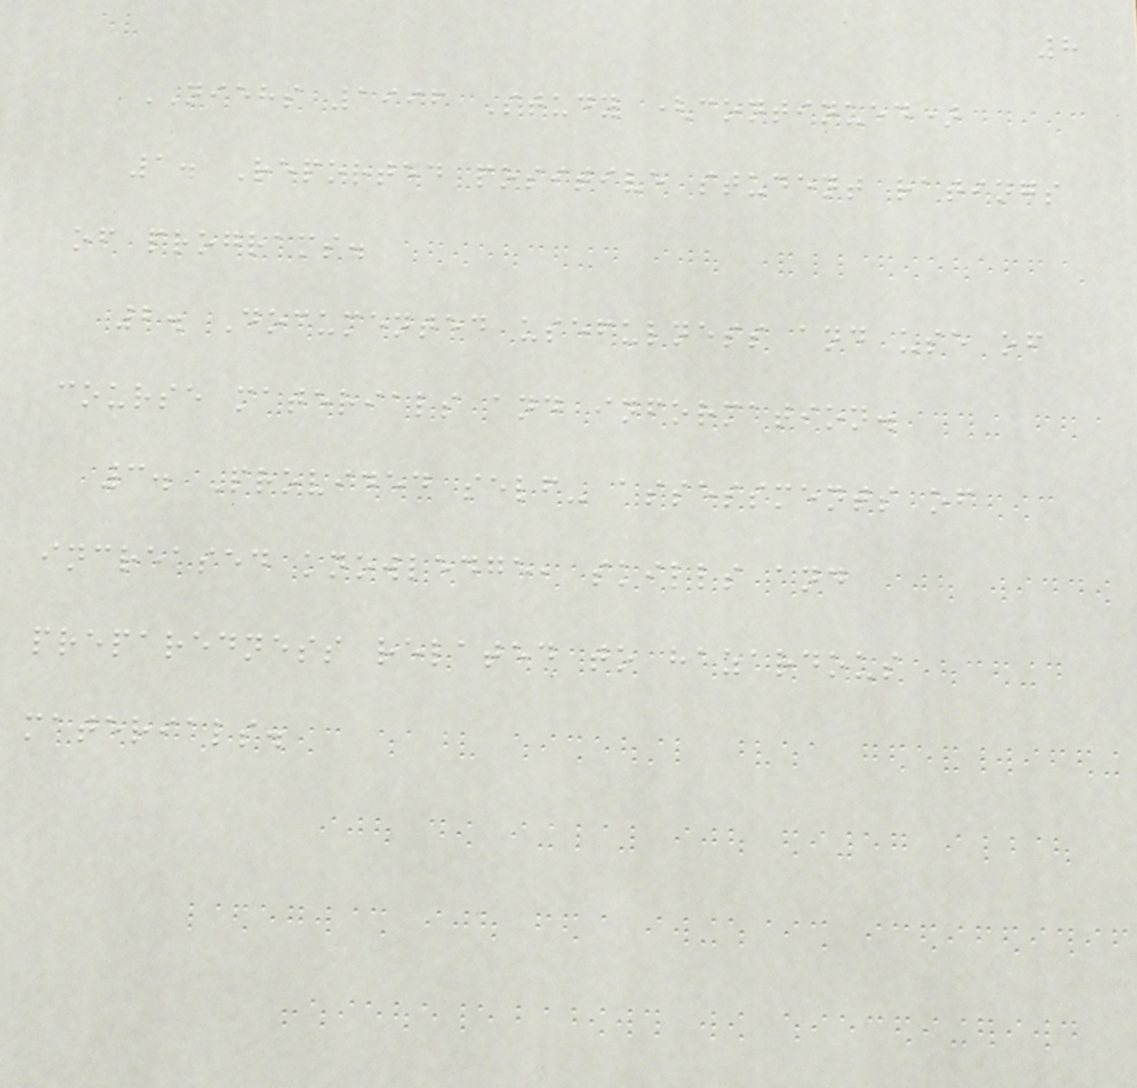8
NIEHS 1996 Study (continued)
1. Reported positive student ratings
of programs.
2. Documented usefulness and use of
course materials and information.
3. Provided self- assessments of
increased knowledge, skills and
preparedness related to hazardous
materials.
